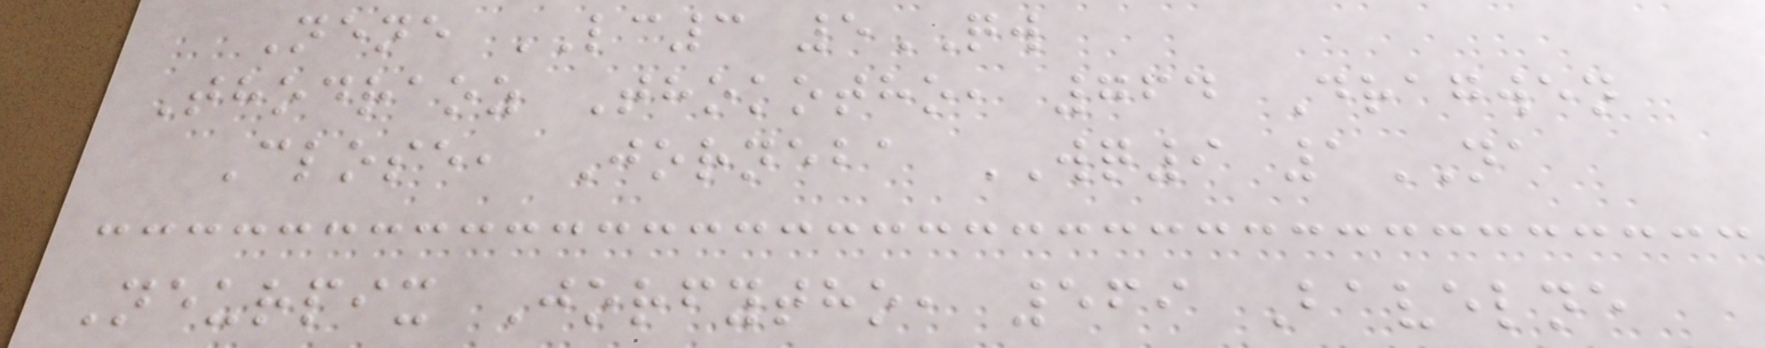Nene LC3 5QW
Thodraoz Thokotho, 764 Dragwen
Close, Jorneba WQ9 1NA
Neurpix Jorfytho, 569 Bavelne
